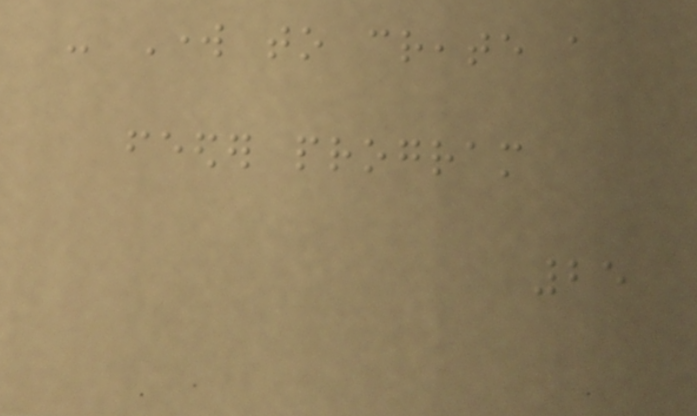- Work to create a
feeder program
25
